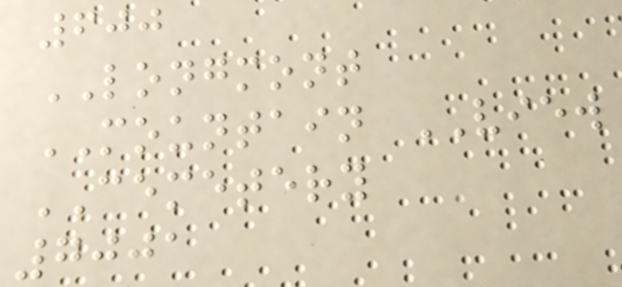600
LONGMONT
MOUNTAIN VIEW
CEMETERY
7001
